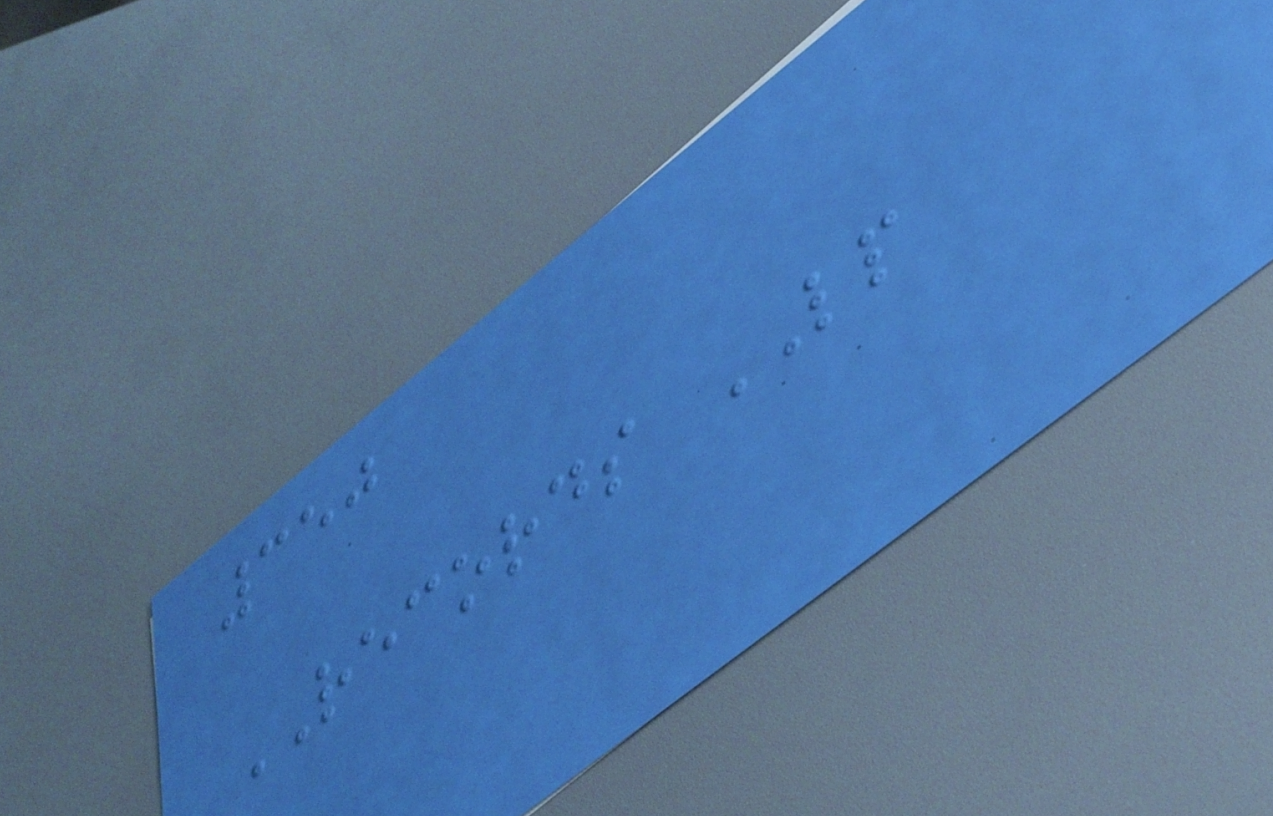350
RECORDS LP
